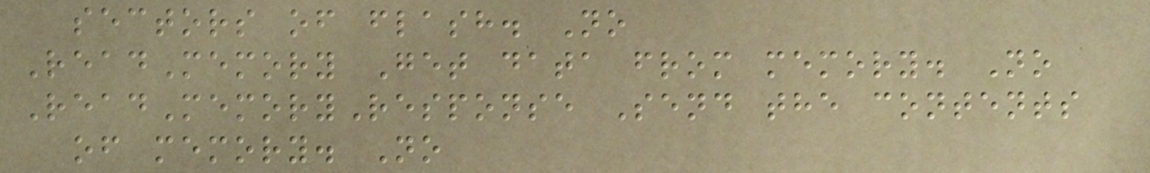sectors of flash. No
ReadMemory Get data from memory. No
ReadMemoryResponse Send the contents
of memory. No
